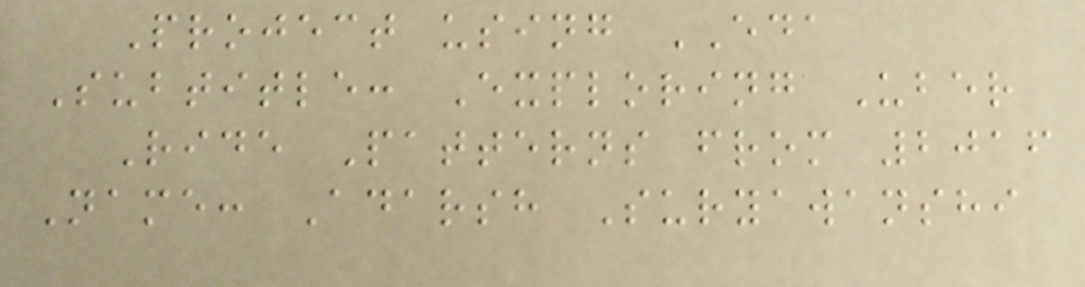Project using EDA
Subtitle: Exploring Uber
Ride Patterns from 2016
Name: Adarsh Suryawanshi
